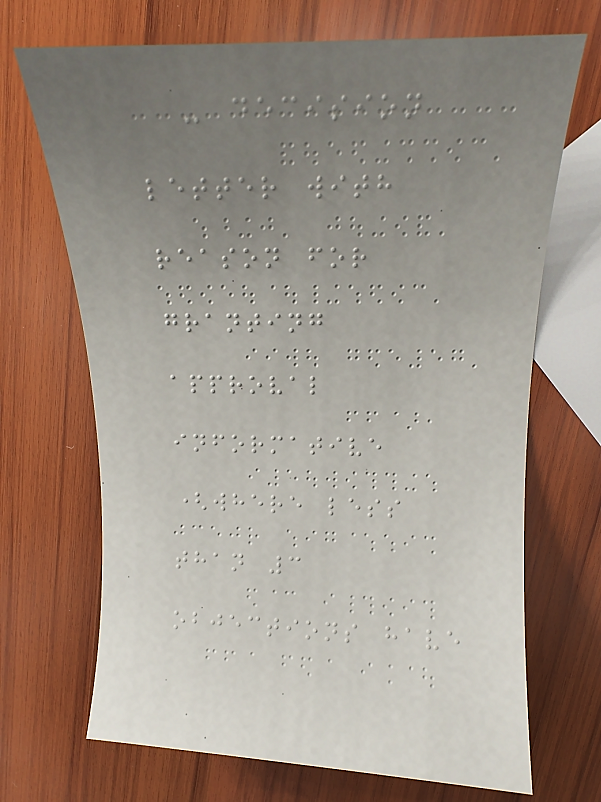- decision
letter with
reason for
granting
approval
informative
(where less
than 3
objections have
